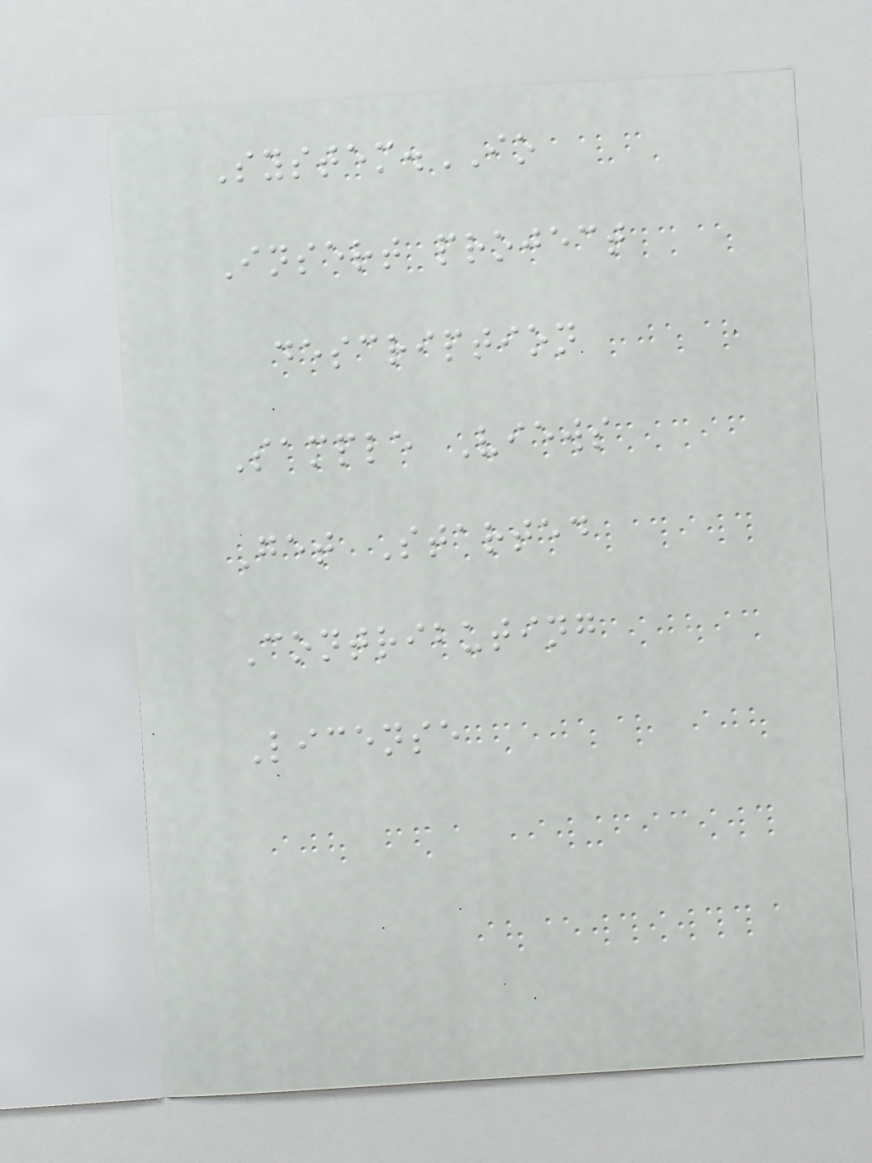System.IO
Insert project
description
Sample Views
Get Started
Contributing
License
